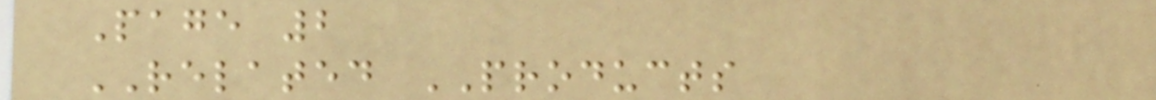Page 2
RELATED PRODUCTS
